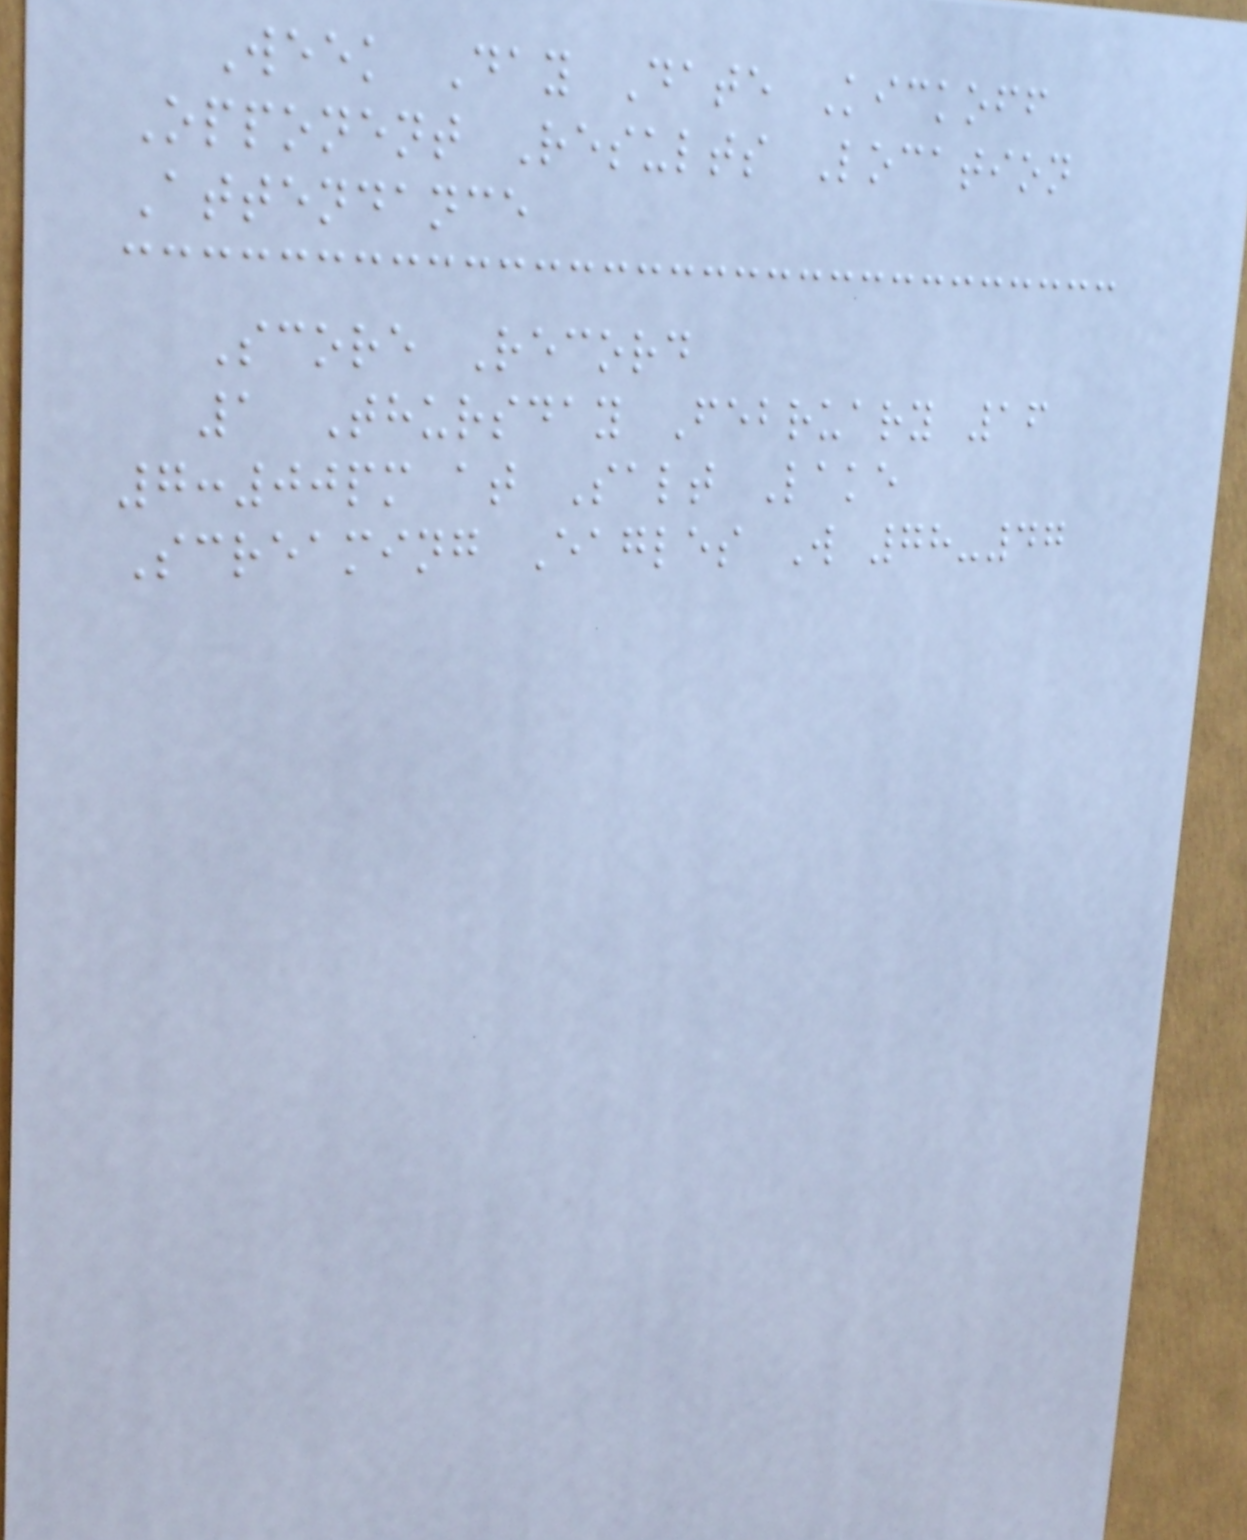Week Day Date Kickoff
Opponent Results Location
Attendance
Score Record
1 Thursday February 16
7:00pm at Salt Lake
Screaming Eagles W 78-47
